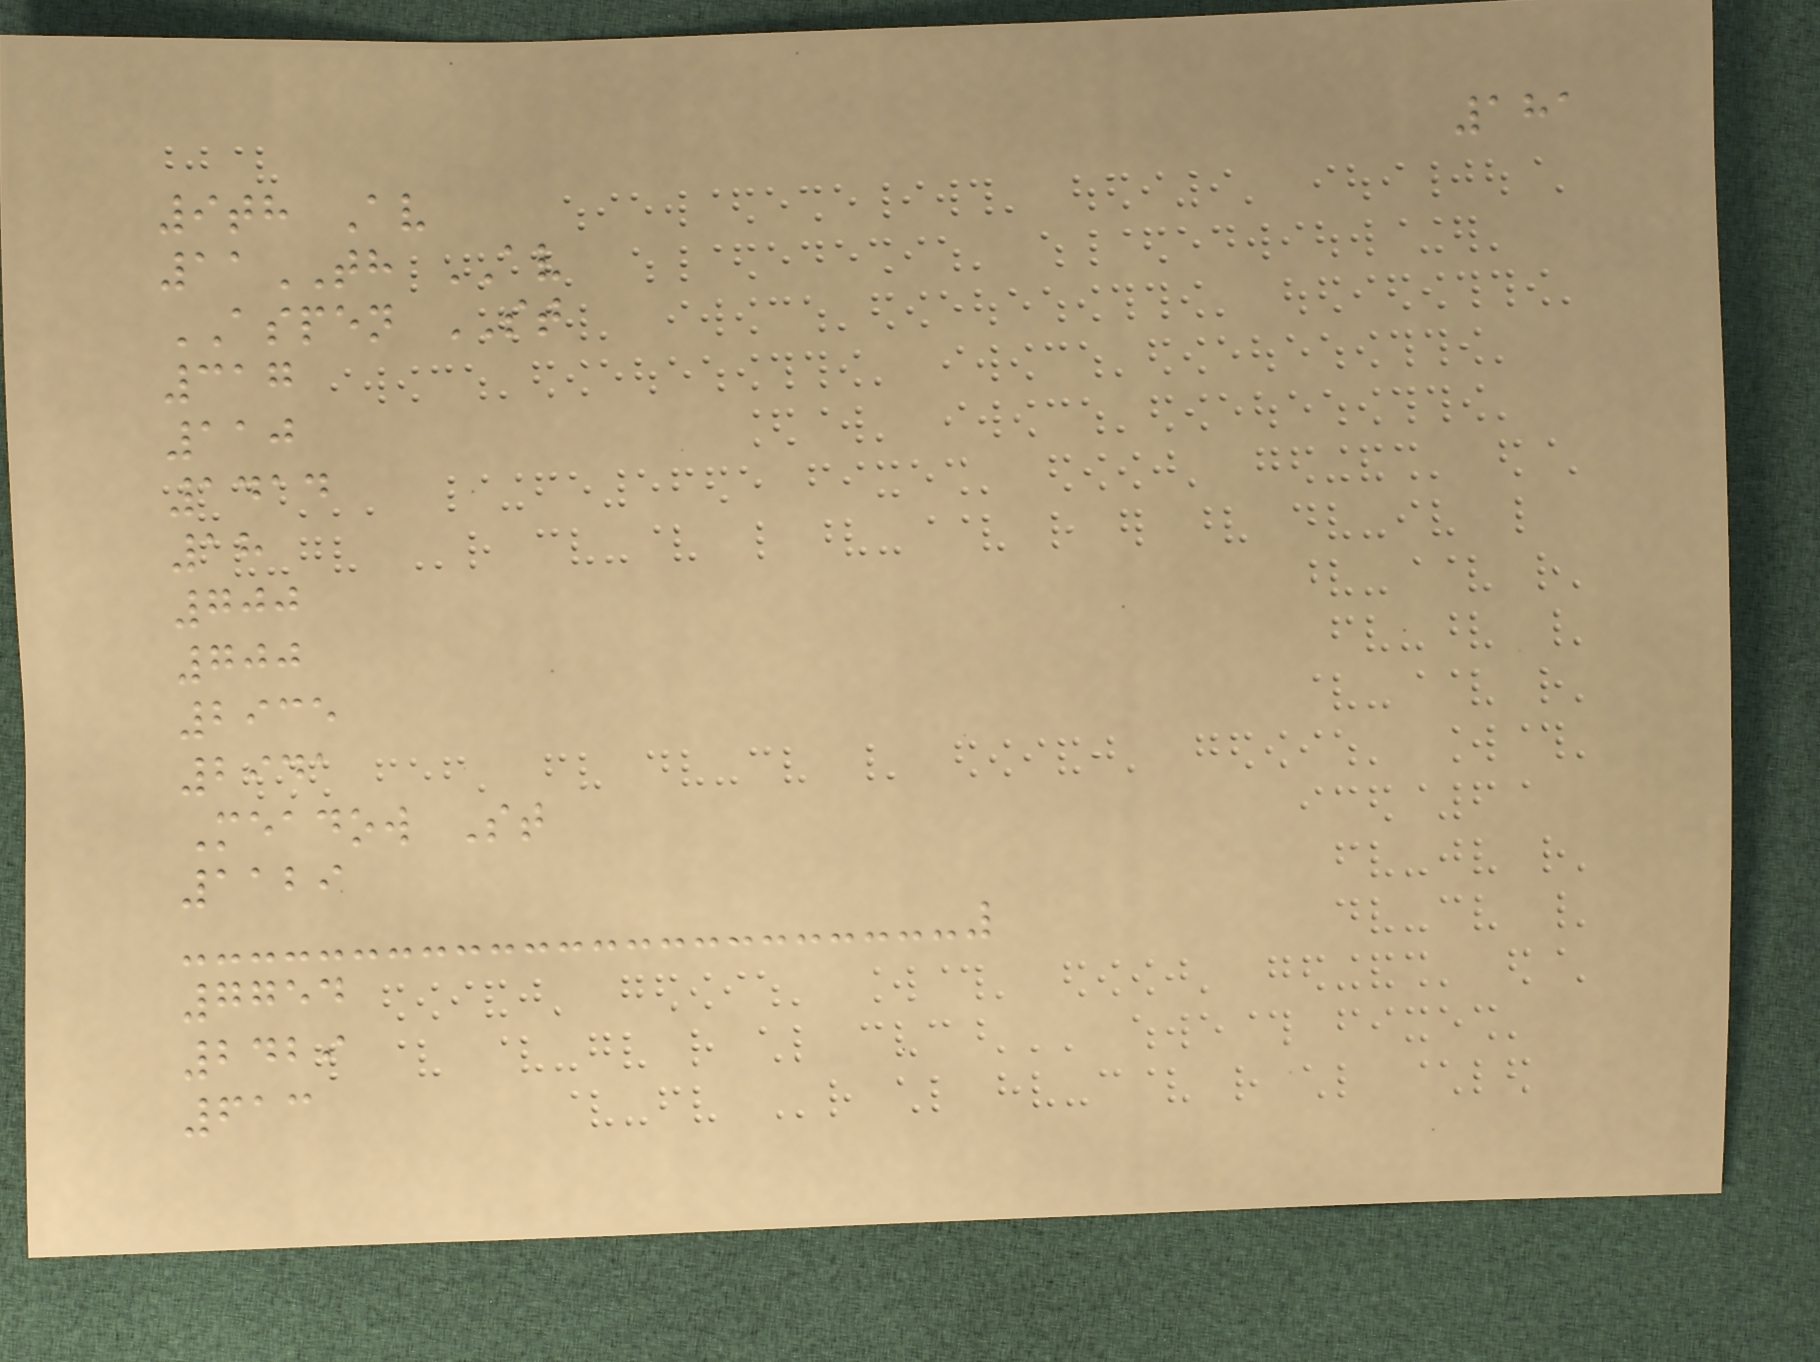181
9th Av
11TH AV
ASPEN ST
317
110
1414
18
700
700
2935
2941
Meadow St
1129
7754
2429
613
